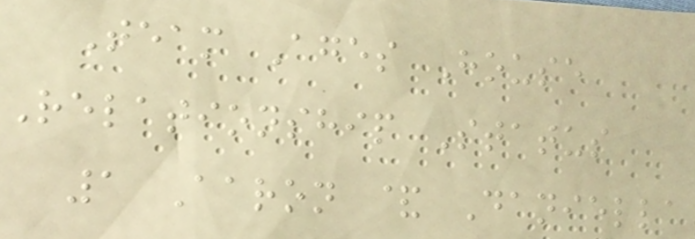Team Ages House
Relationship Status
1 Aaron & Daniella
